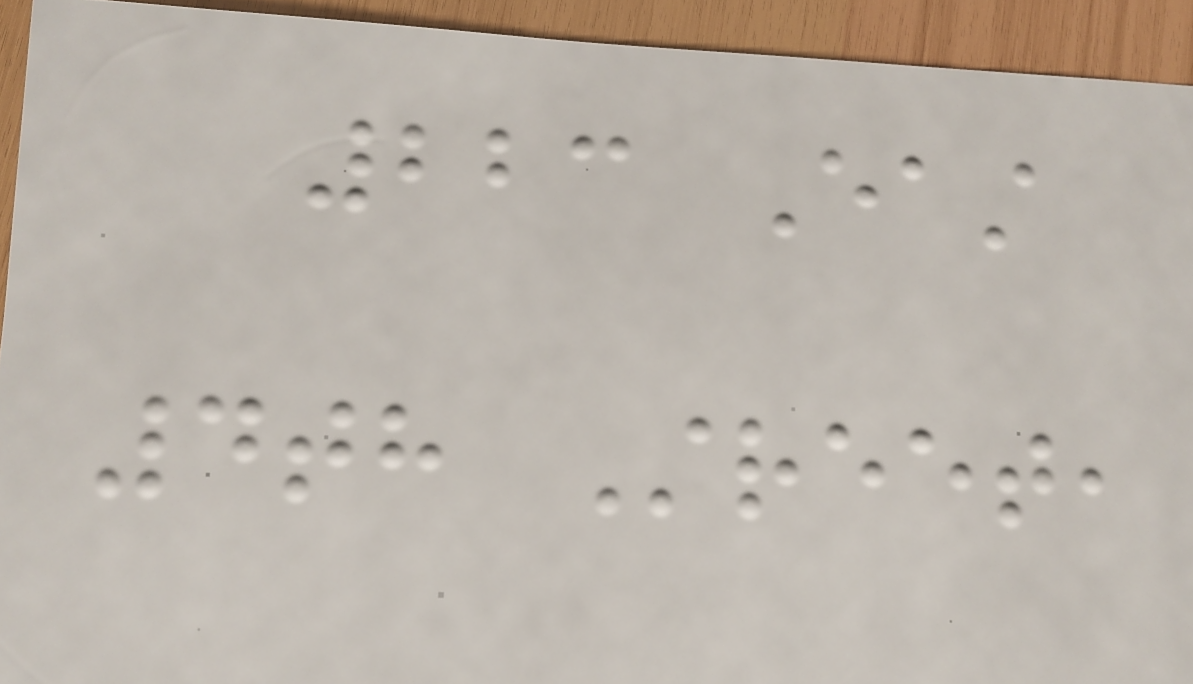223 East
4th Street,
